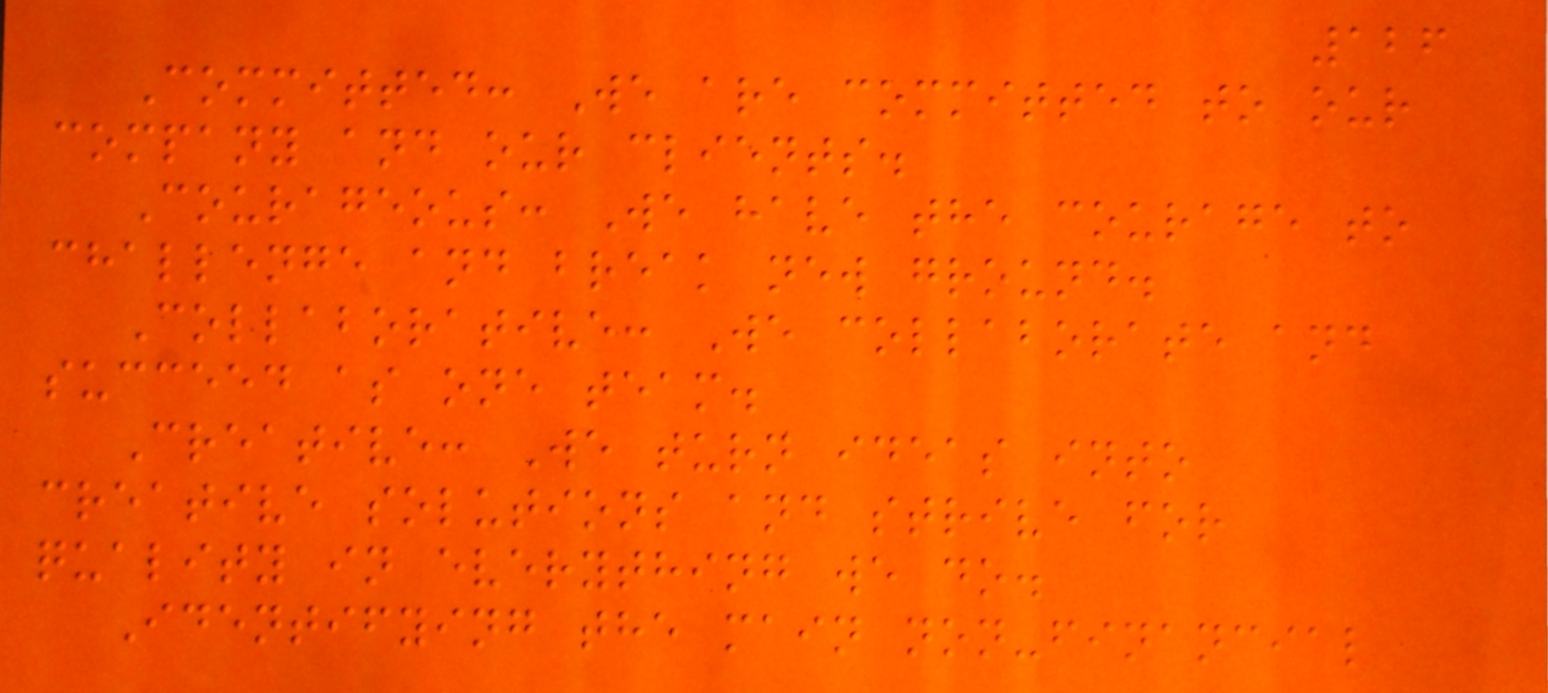126
Committed: We are committed to our
company and our clients.
Courageous: We have the courage to
challenge and break new ground.
Collaborative: We collaborate and
succeed as one team.
Creative: We turn ideas into
creative solutions and strive for
quality in everything we do.
Identifying the main non-financial
